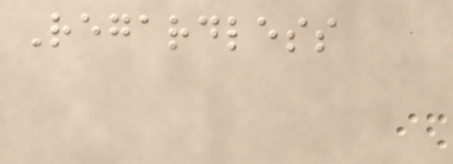Regardless
